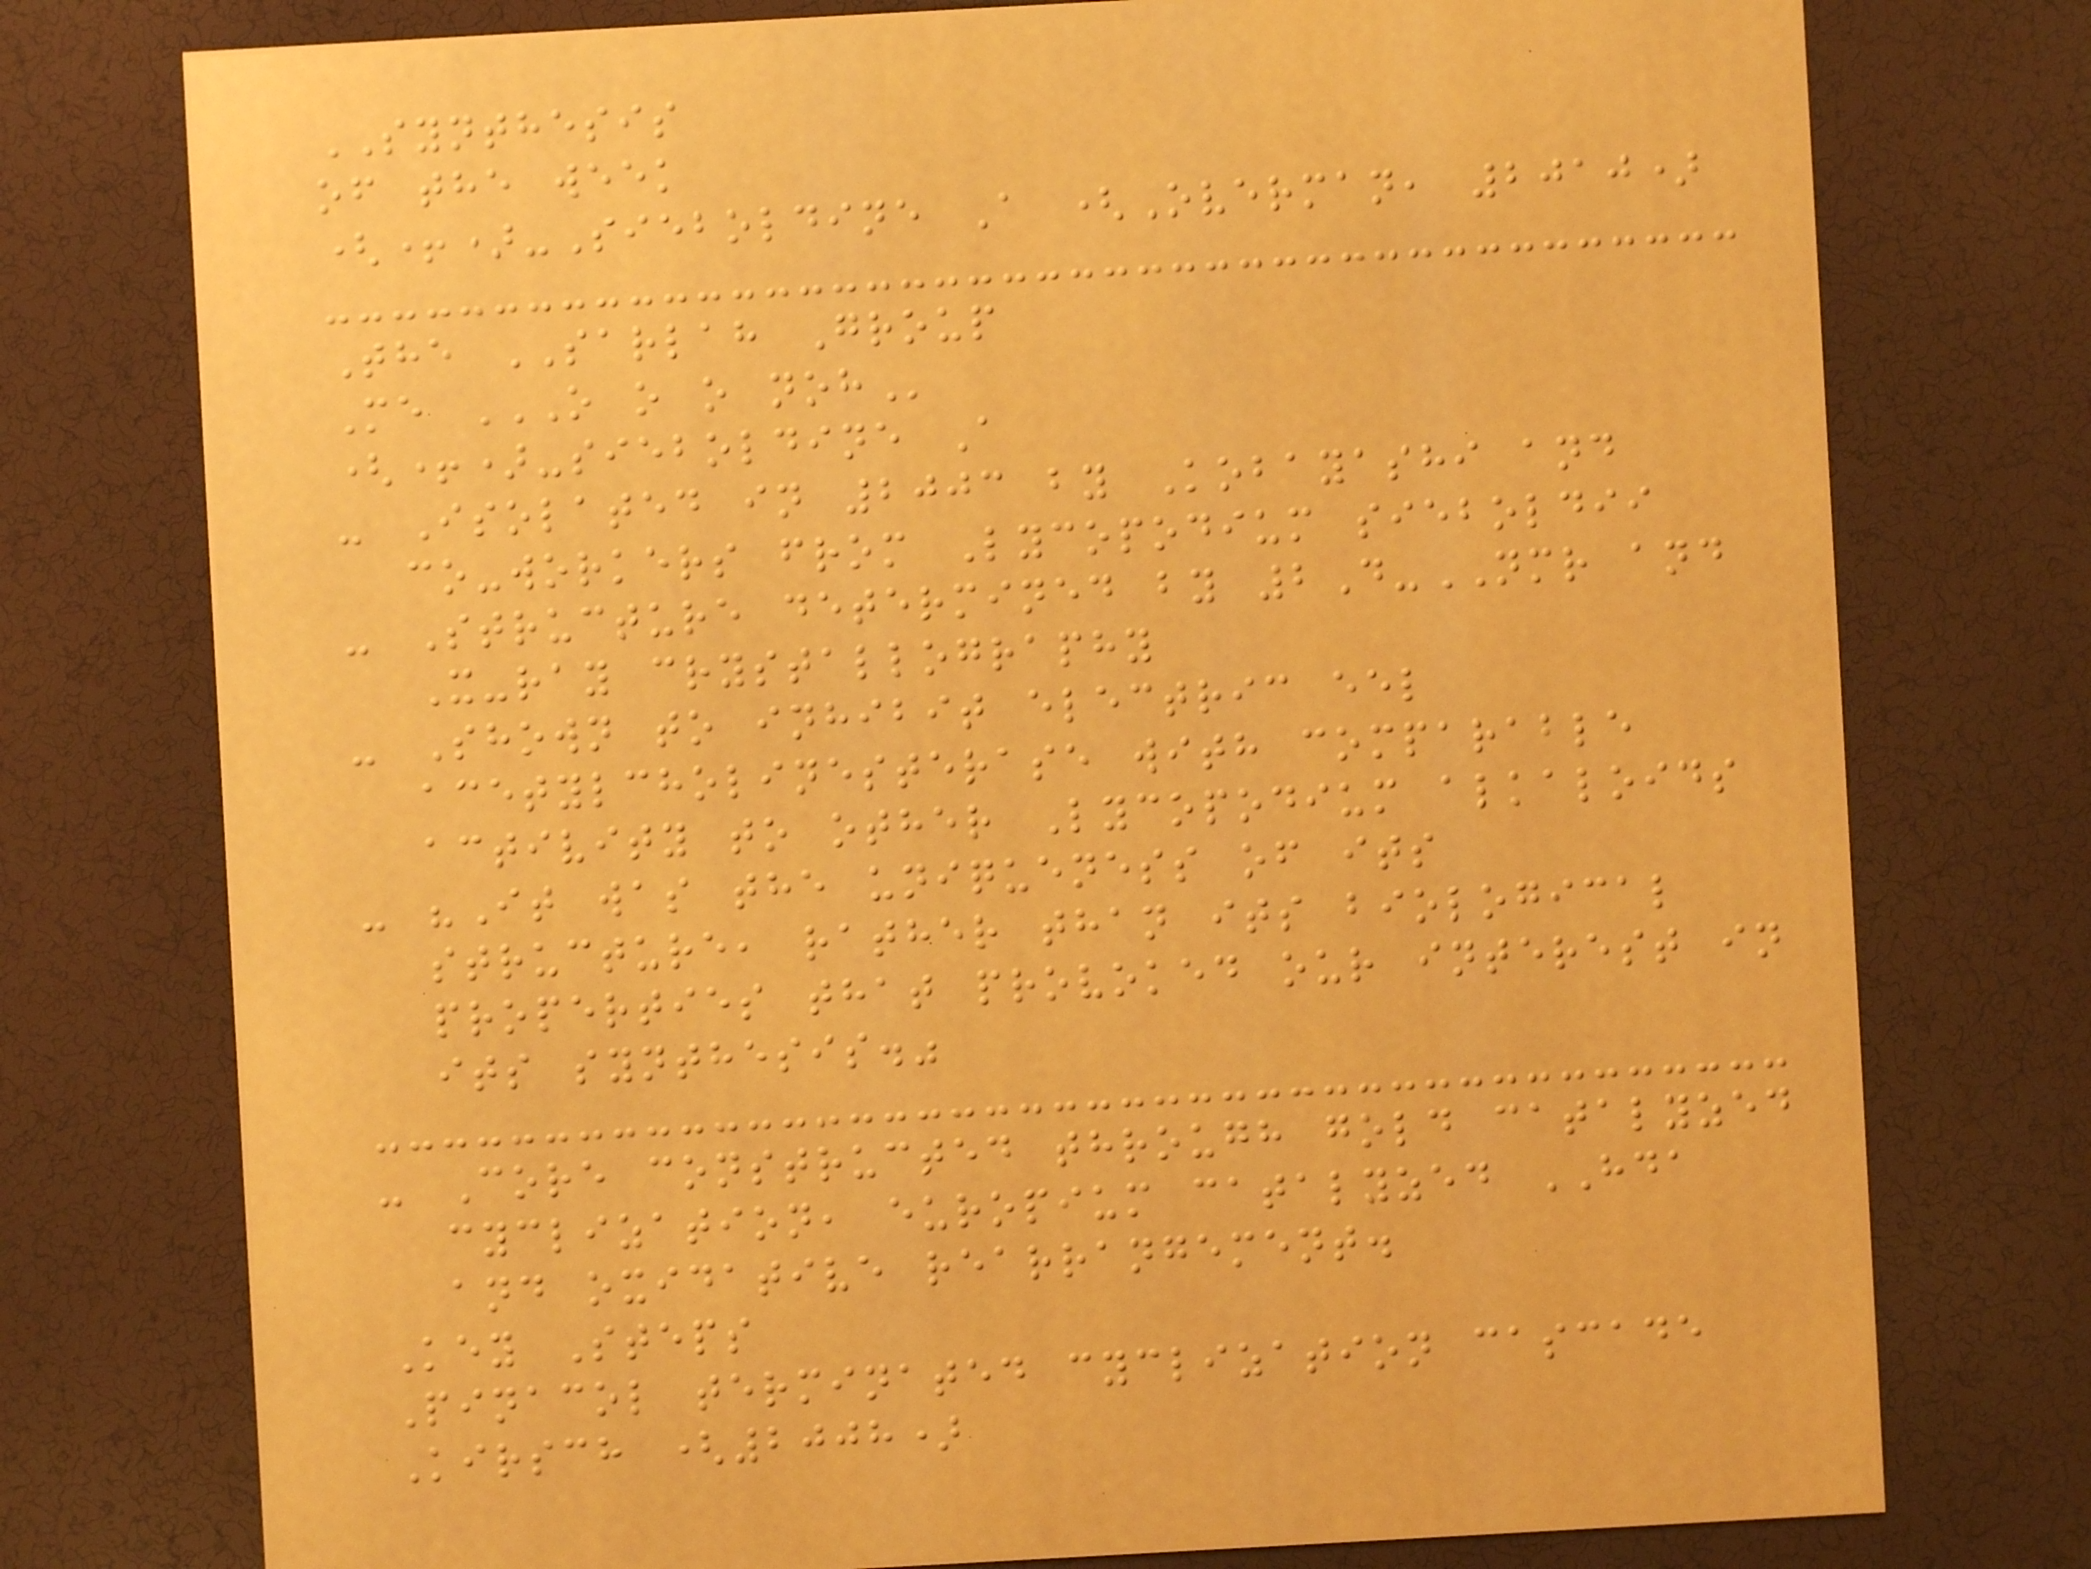SYNTHESIS
of the week
(+)-Sieboldine A (Overman, 2010)
The SARLAH Group
Me O O O NOH
(+)-sieboldine A
- Isolated in 2003 by Kobayashi and
co-workers from Lycopodium sieboldii
- Structure determined by 2D-NMR and
X-ray crystallography
- Shown to inhibit electric eel
acetylcholinesterase with comparable
activity to other Lycopodium alkaloids
- "It was the uniqueness of its
structure, rather than its biological
properties that provoked our interest in
its synthesis."
- Core constructed through gold catalyzed
cyclization, europium catalyzed HDA
and oxidative rearrangement.
Key Steps
Pinacol terminated cyclization cascade
Kirsch (2008)
